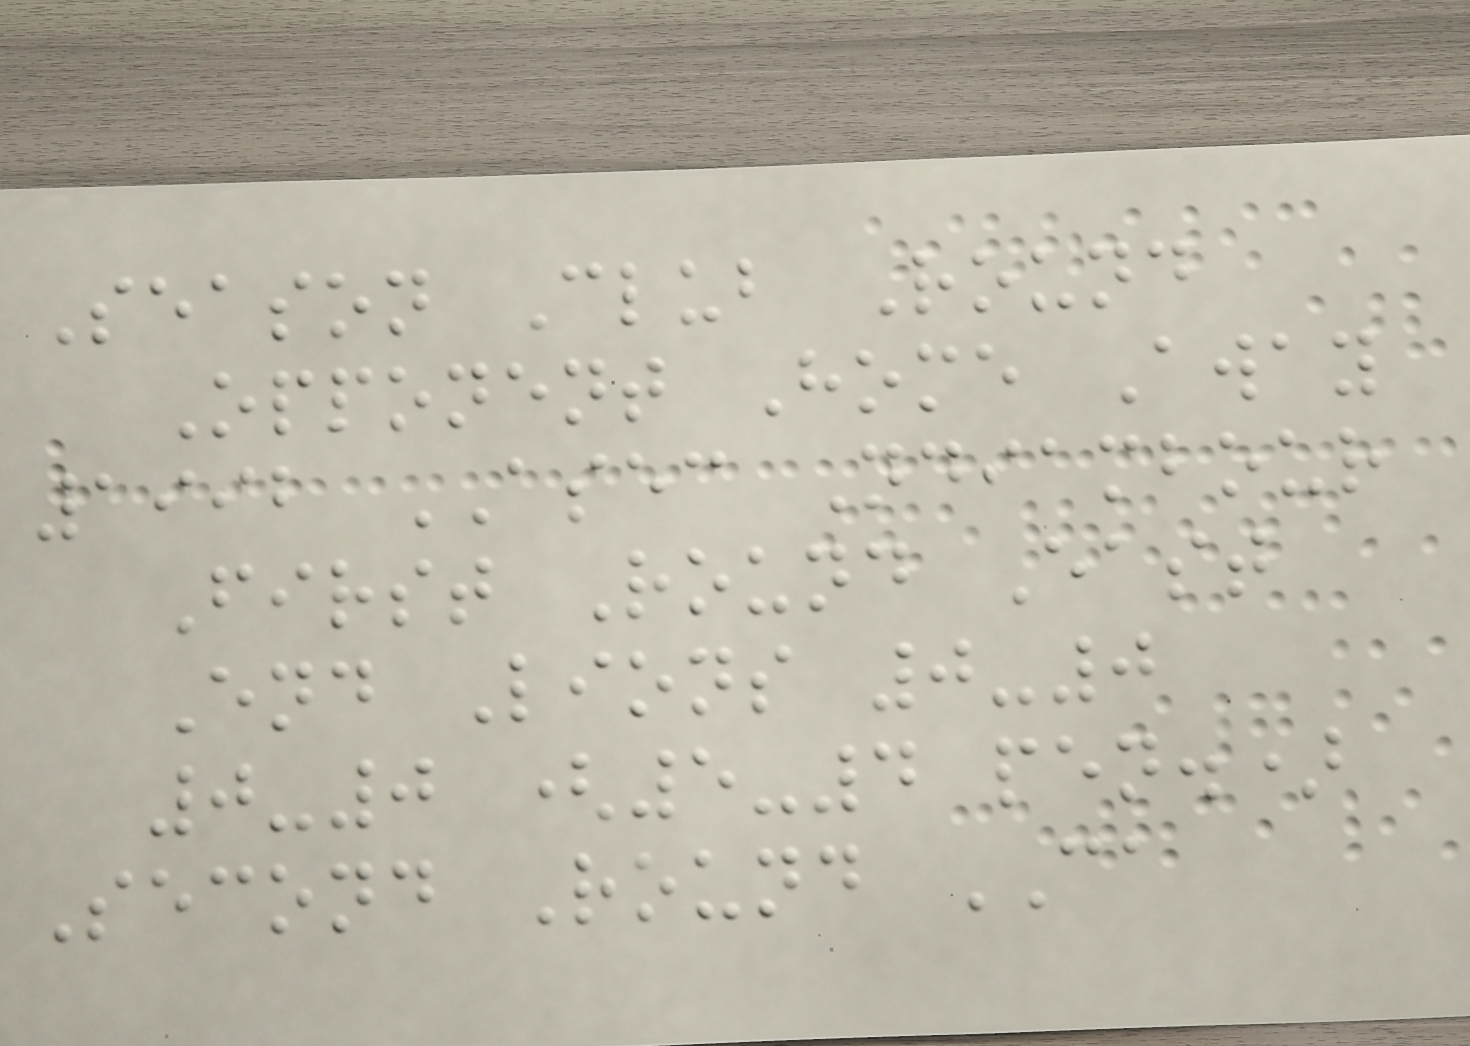Season Club Round
Opponent Home Away
1992 ASEC Ndiambour
First Round East
End Lions 0-0
0-0 (5-4 pen.)
Second Round CA
